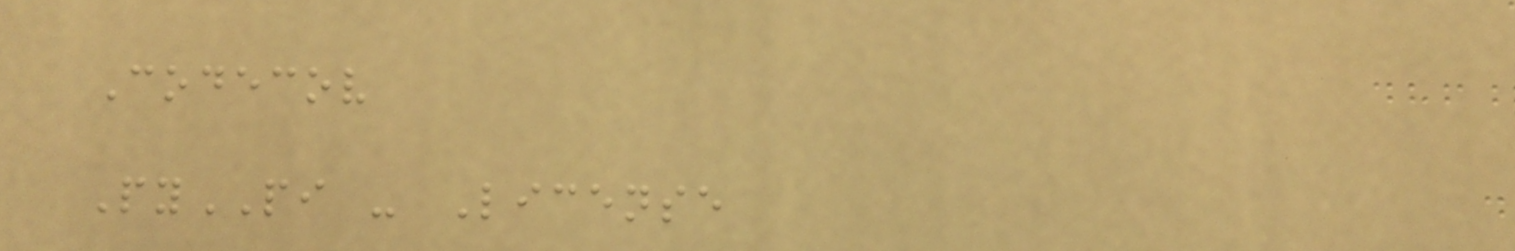Codecov
PyPI - License
